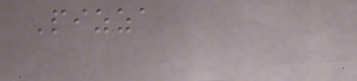Pizza
